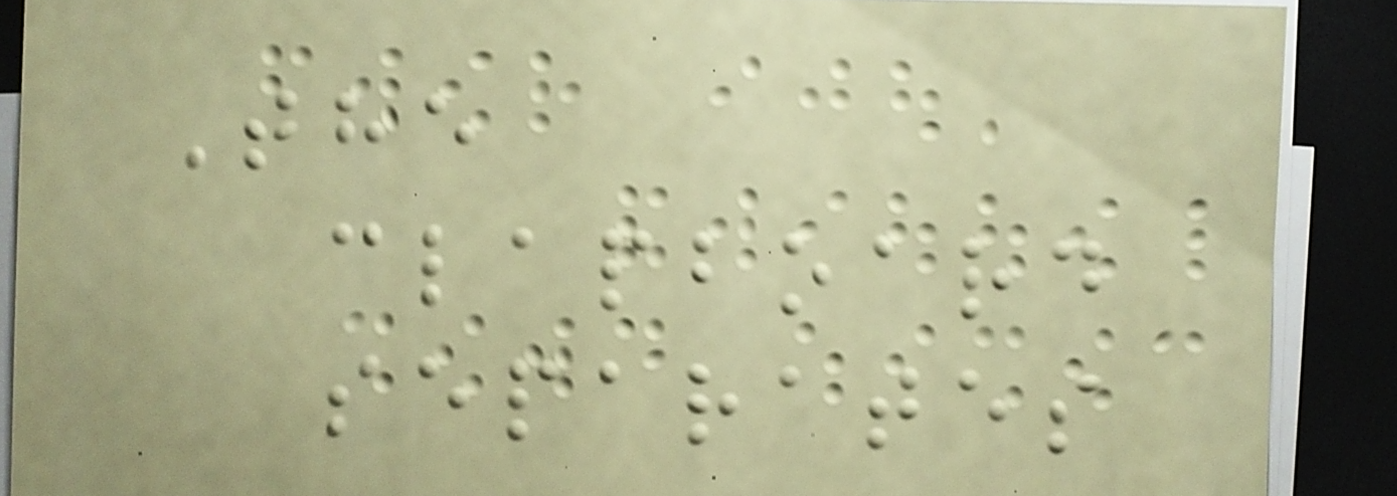The
clapboard
separates
